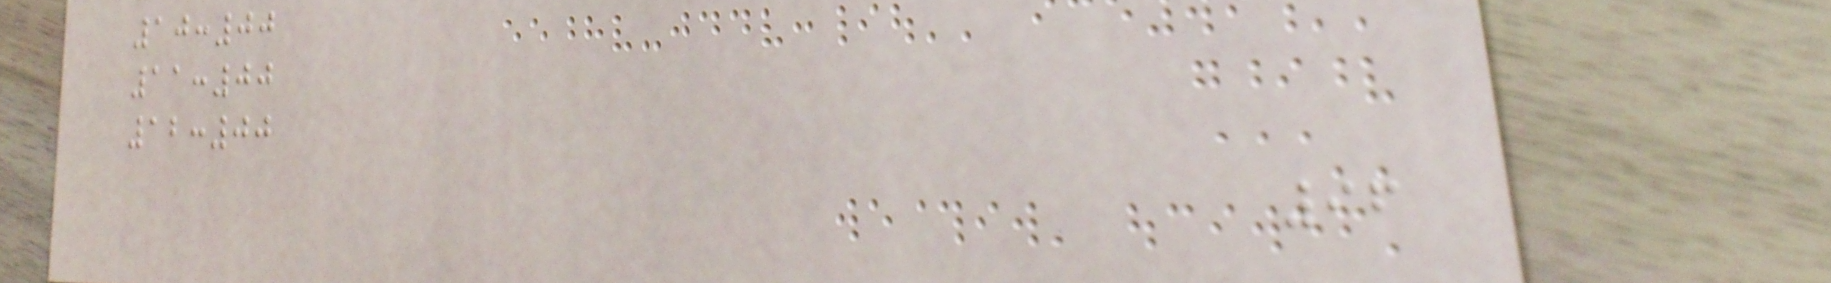10:00
11:00
12:00
96
